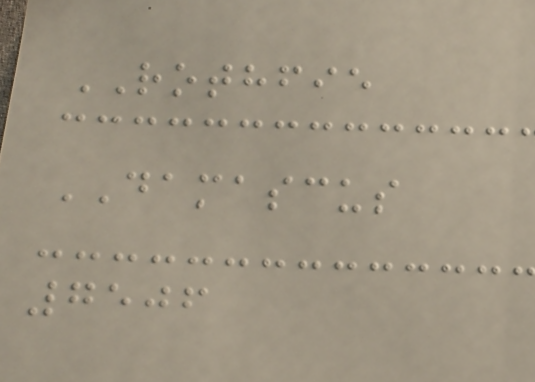ROTHFIE
DAMASCUS
7506
